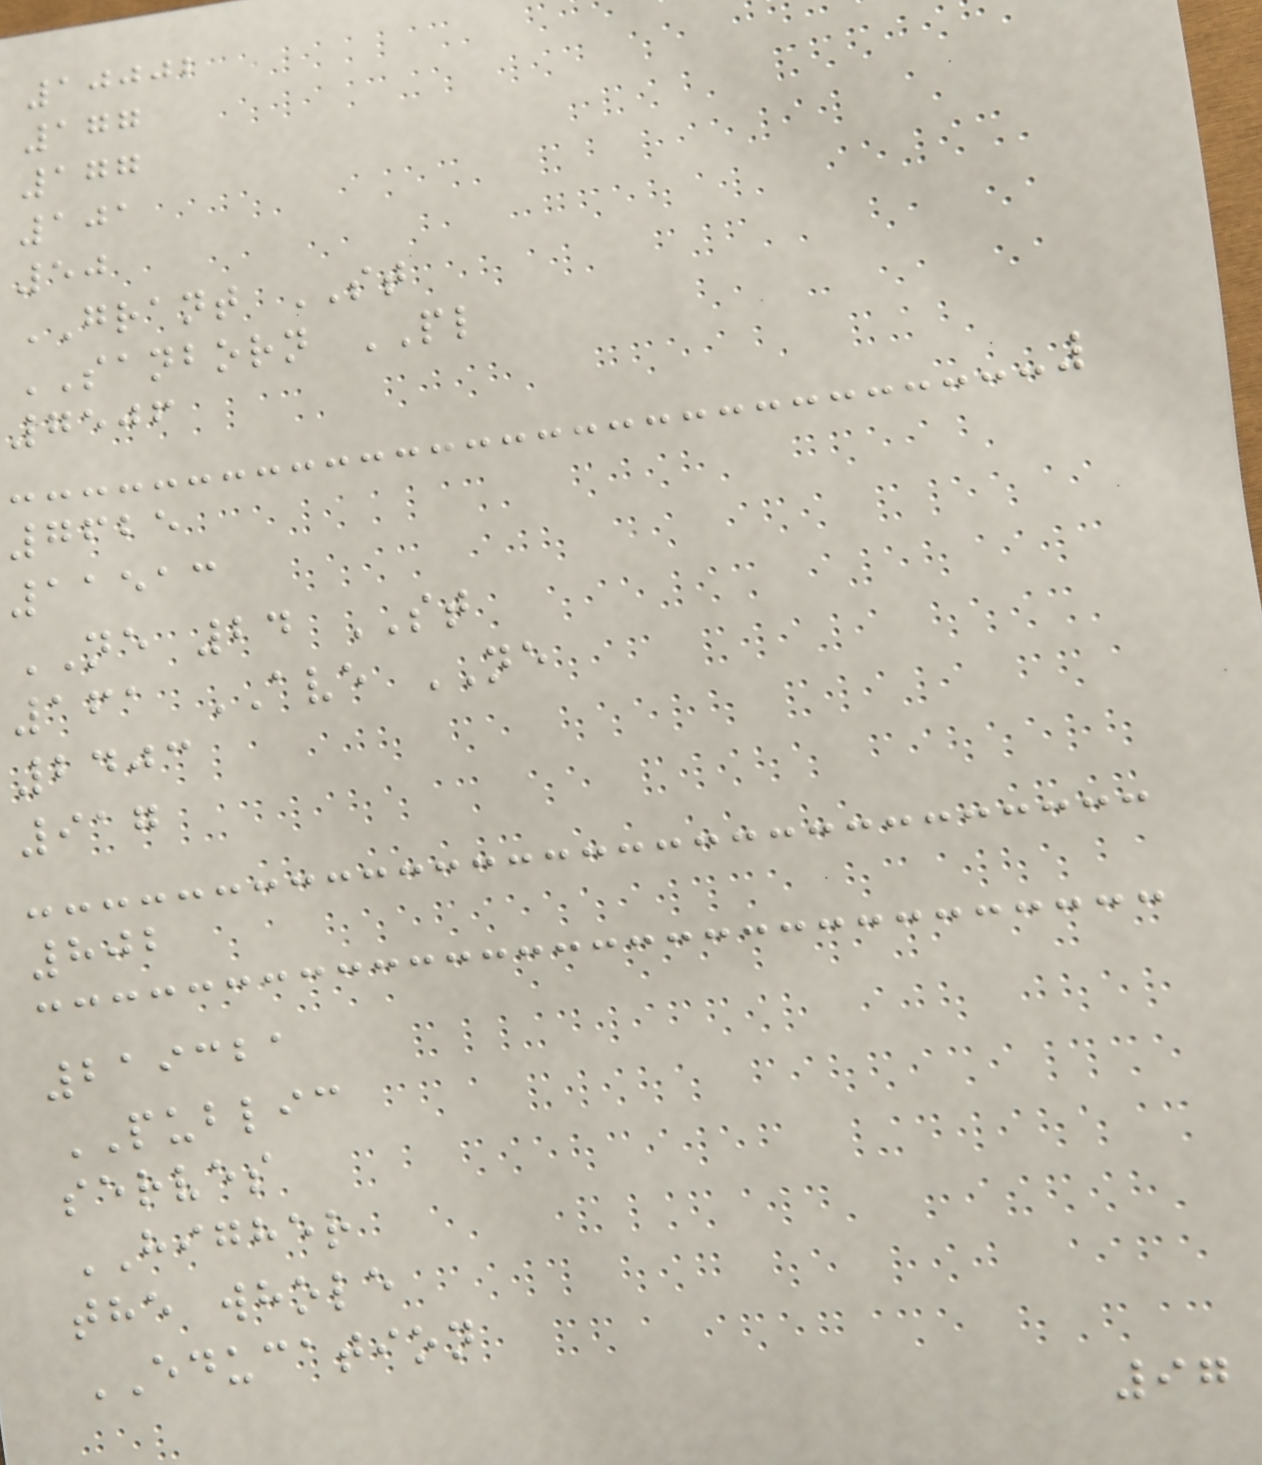10002
177
177
101
50
GRANT ST
SANBORN PL
7506
7625
11513
NE 24 ST
161 AVE NE
2403
917
802
219321
PUBLIC
serves
HIGHER
the whole
EDUCATION
97
